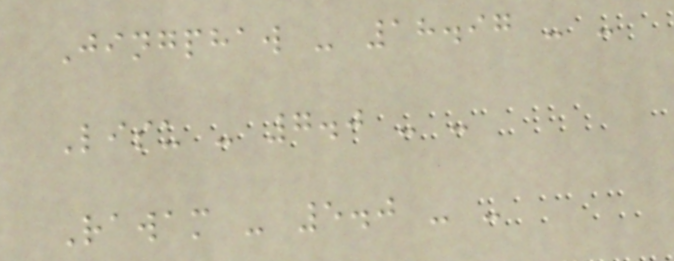Jingphaw - 18.97 - -
Lisu - 7.0 - -
Rawam - 5.0 - -
